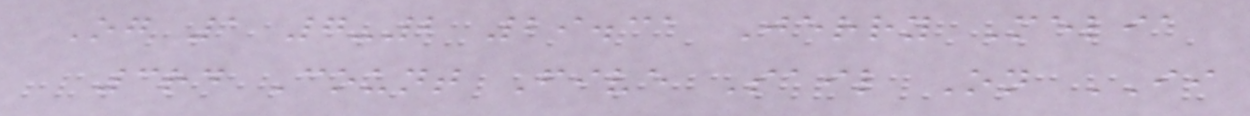Og 1 7-2 29.31 Jerry Melia
3rd Count Five Sail On II
